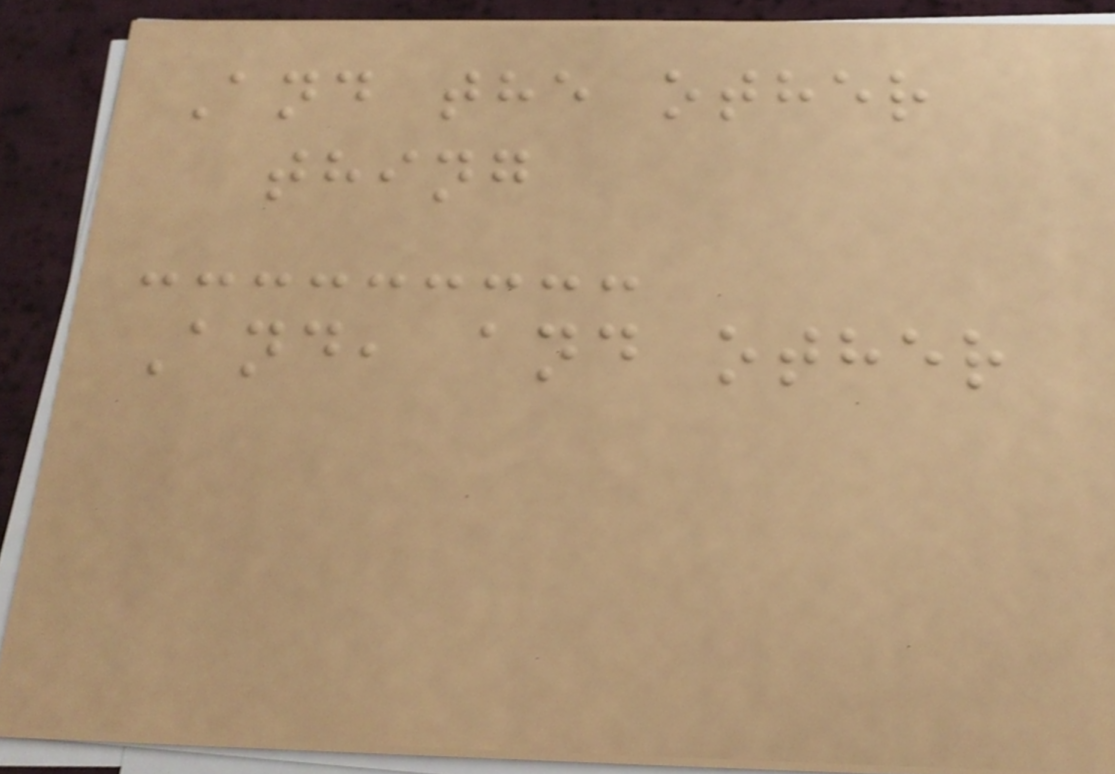And the other
thing
And, and other
